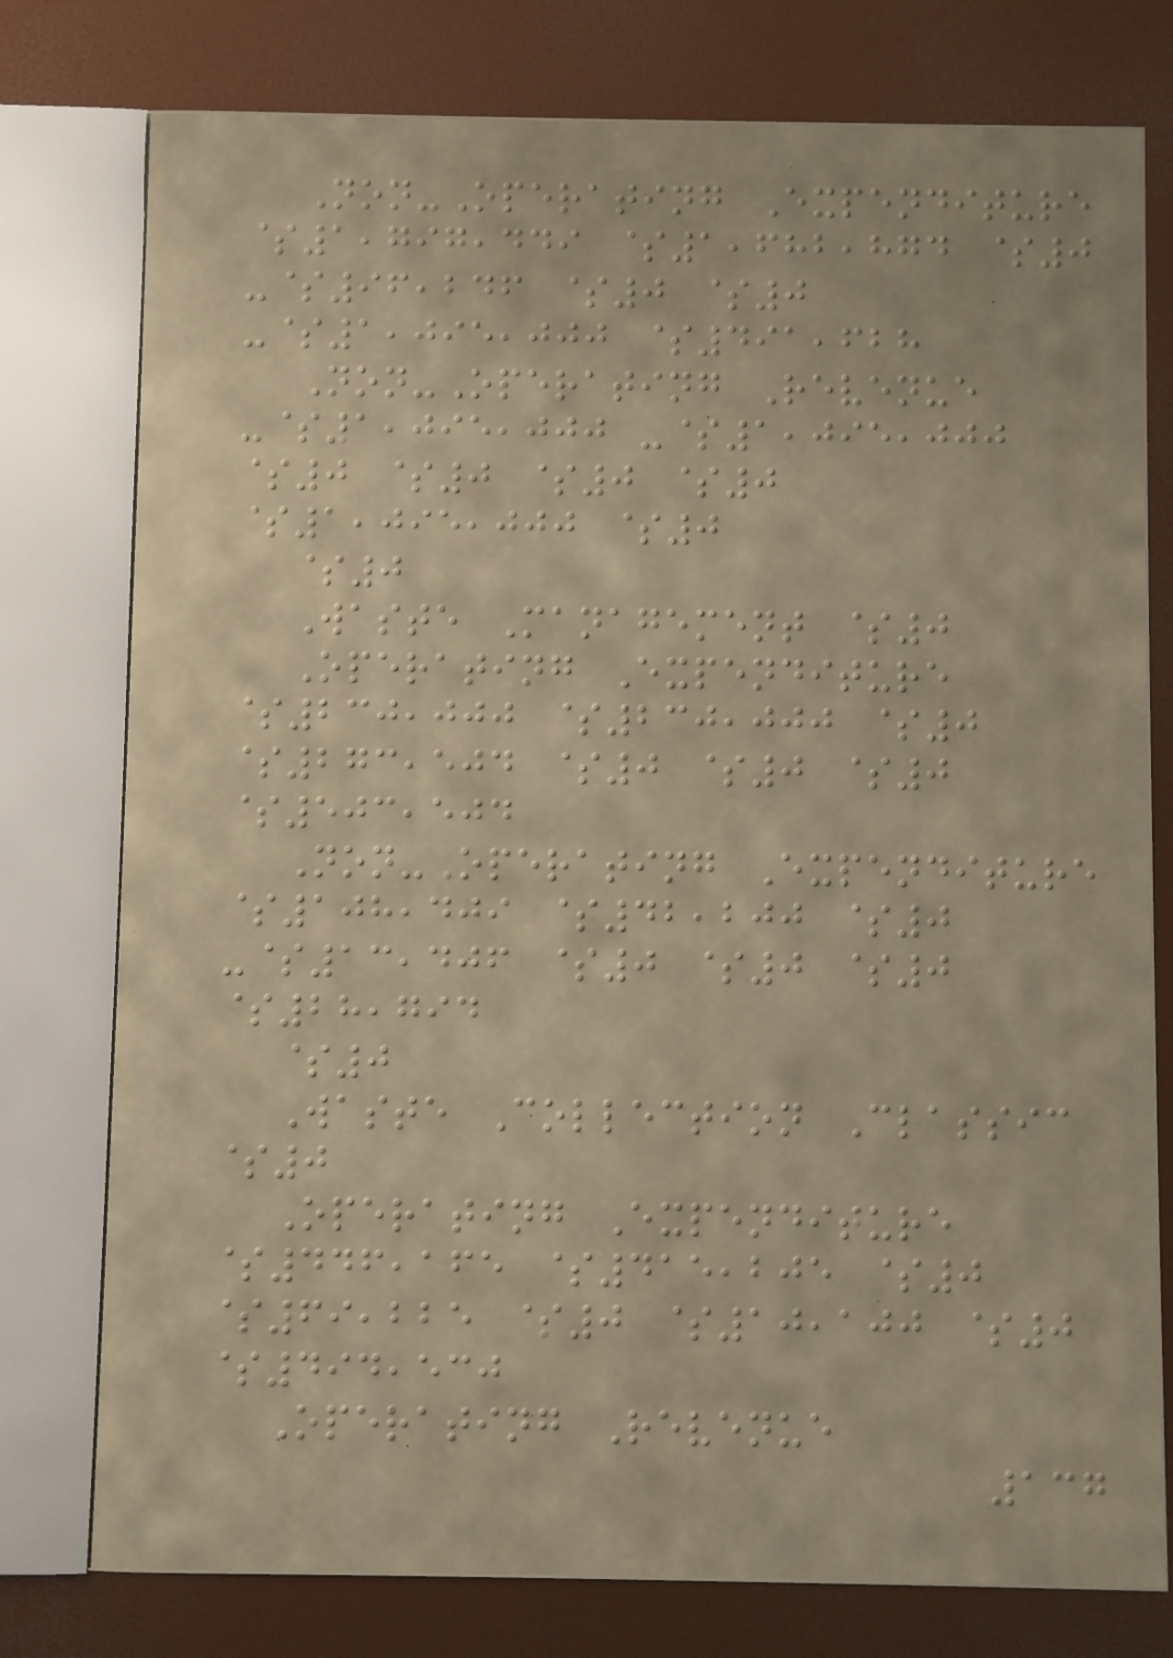Non-Operating Expenditure
$1,797,449 $1,682,874 $0
-$96,246 $0 $0
-$1,095,000 $491,628
Non-Operating Revenue
-$1,095,000 -$1,095,000
$0 $0 $0 $0
$1,095,000 $0
$0
Waste Management $0
Operating Expenditure
$230,000 $230,000 $0
$273,504 $0 $0 $0
$503,504
Non-Operating Expenditure
$108,409 $42,200 $0
-$13,406 $0 $0 $0
$28,794
$0
Waste Collection Classic
$0
Operating Expenditure
$446,165 $415,205 $0
$69,225 $0 $10,100 $0
$494,530
Operating Revenue
137
